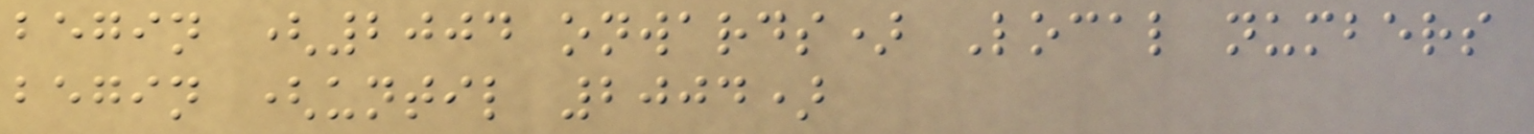begin (2004 onwards) Local numbers
begin (until 2004)
